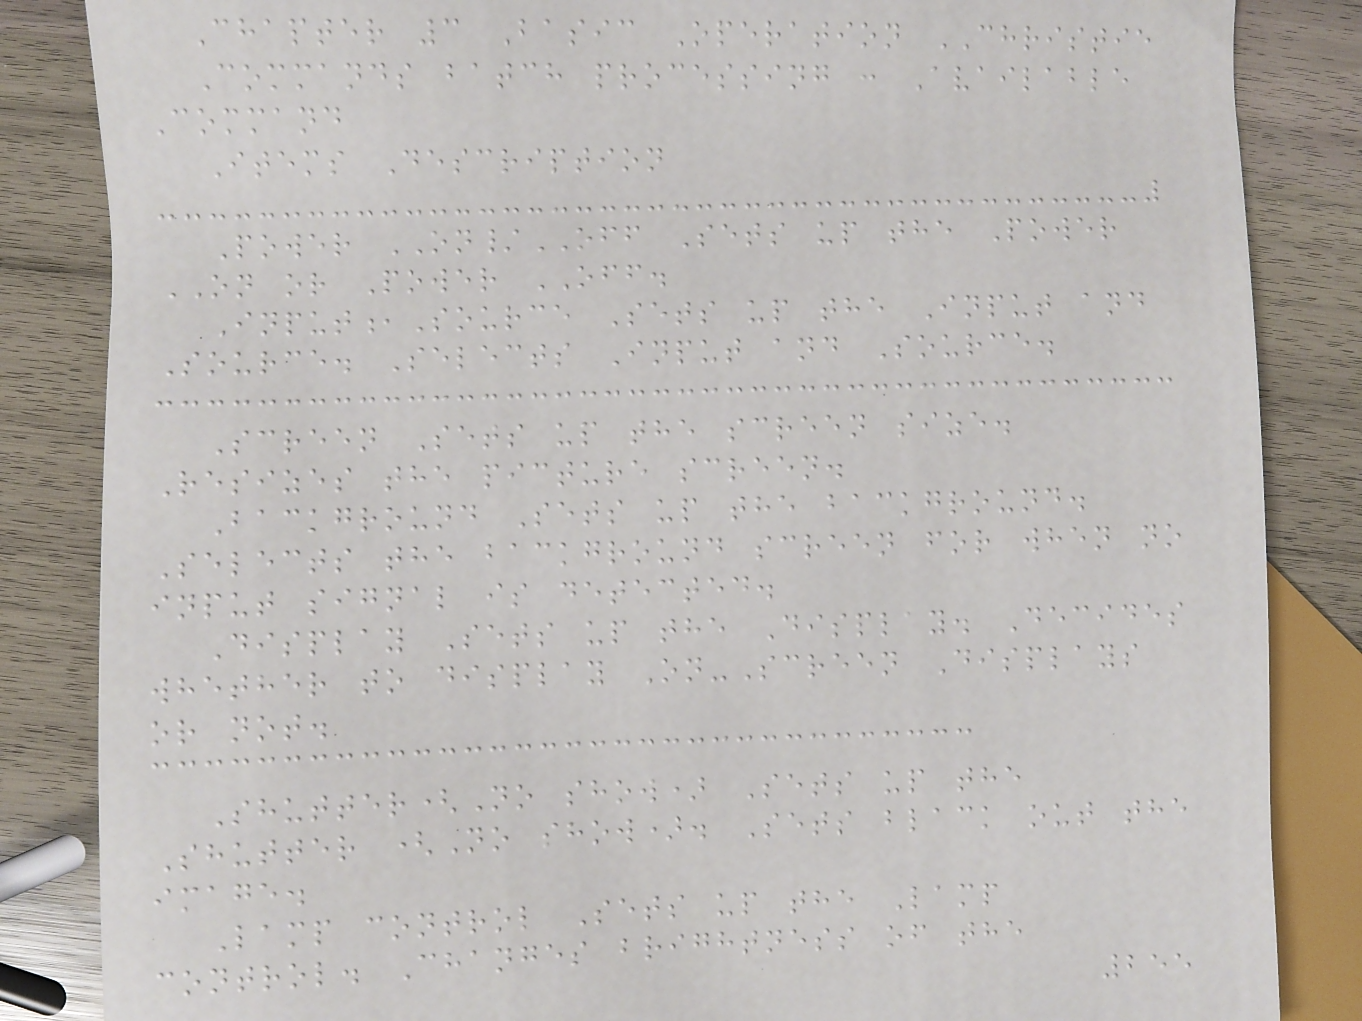Chapter 3 Basic Operation CHRISTIE
Commands batch processing : Available
Command
Items Description
Power ON/OFF Sets up the Power
ON or Power OFF.
Input,Source Sets up the Input and
Source. Selects Input and Source.
Screen Sets up the screen size.
Resizes the picture screen.
Background Sets up the background.
Selects the background screen for when no
input signal is detected.
Display Sets up the Display. Decides
whether to display On-Screen Displays
or not.
Shutter(No show) Sets up the
Shutter (No show). Sets black out the
image.
Lamp control Sets up the Lamp
control. Changes brightness of the
255
